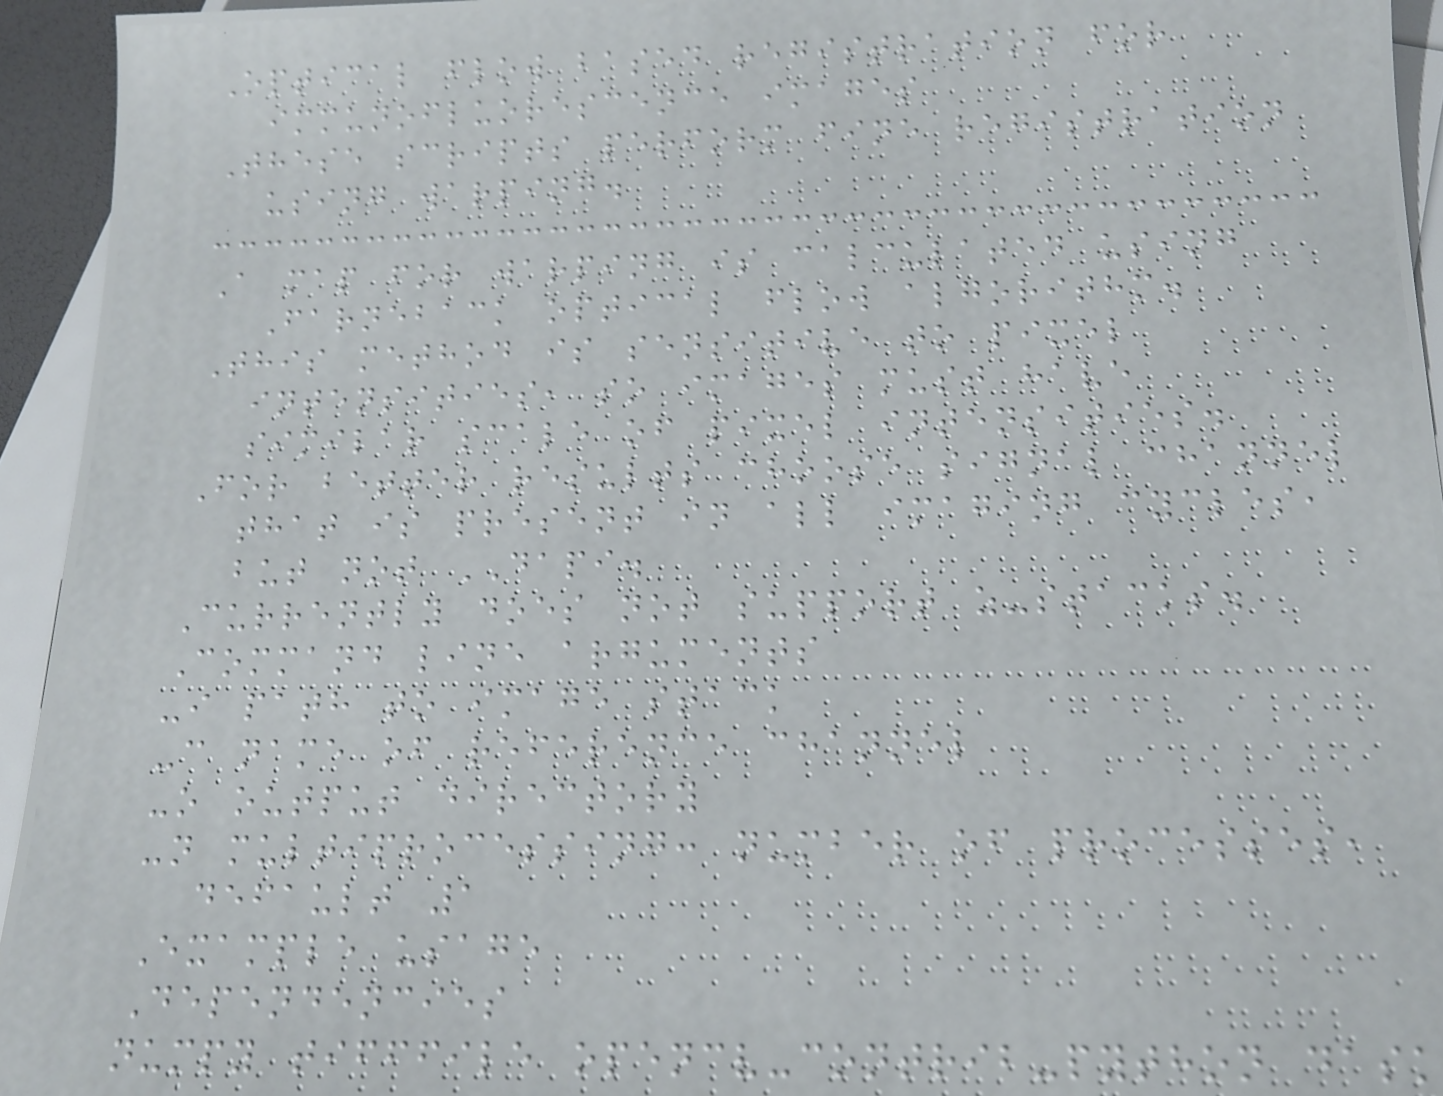Optical flow based registration for
immunofluorescence images
These scripts perform fine registration
using warping.
A map for warping is calculated using
Farneback optical flow algorithm.
This method is sensitive to pixel
intensities, so images must have
similar scale of pixel intensities.
For better results choose signal channel
that is present in all imaging cycles,
but not DAPI.
Currently does not support z-stacks.
Command line arguments
-i path to image stack
-c name of reference channel
-o output directory
-n multiprocessing: number of processes,
default 1
Example usage
Dependencies
numpy tifffile opencv-contrib-python dask
